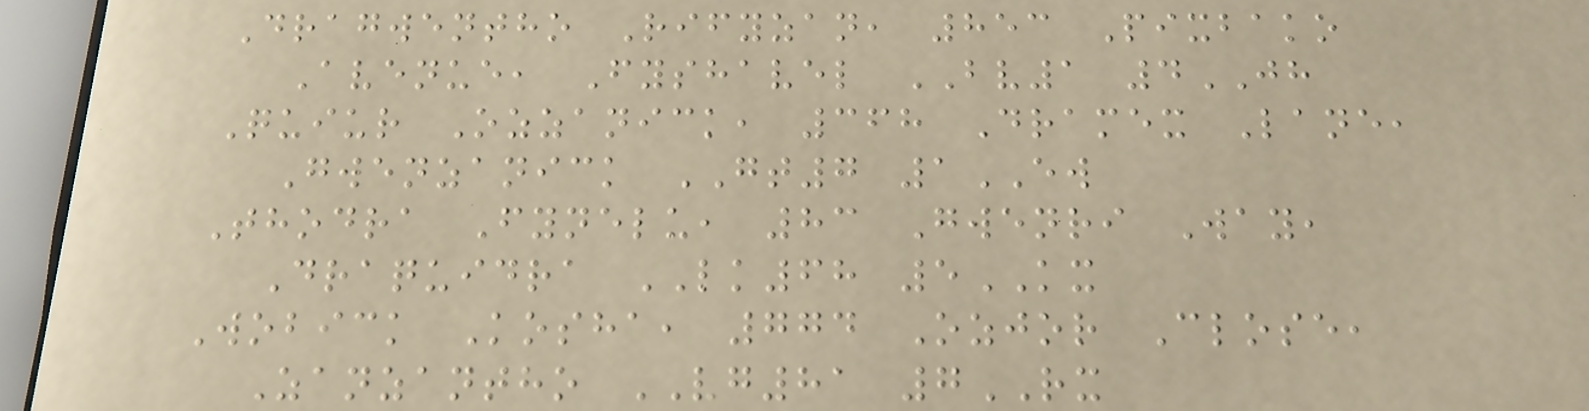Dragwentho Rifyzan, 853 Pixbako
Avenue, Fyshavel BV1 4JH
Quiur Ozzanick, 368 Dramex Lane,
Gwenzanick GT7 1EW
Thodra Fynelu, 83 Gwenri Way,
Draquidra LK68 5KX
Wobick Kosha, 774 Ozjor Close,
Zanzantho VG81 7RX
